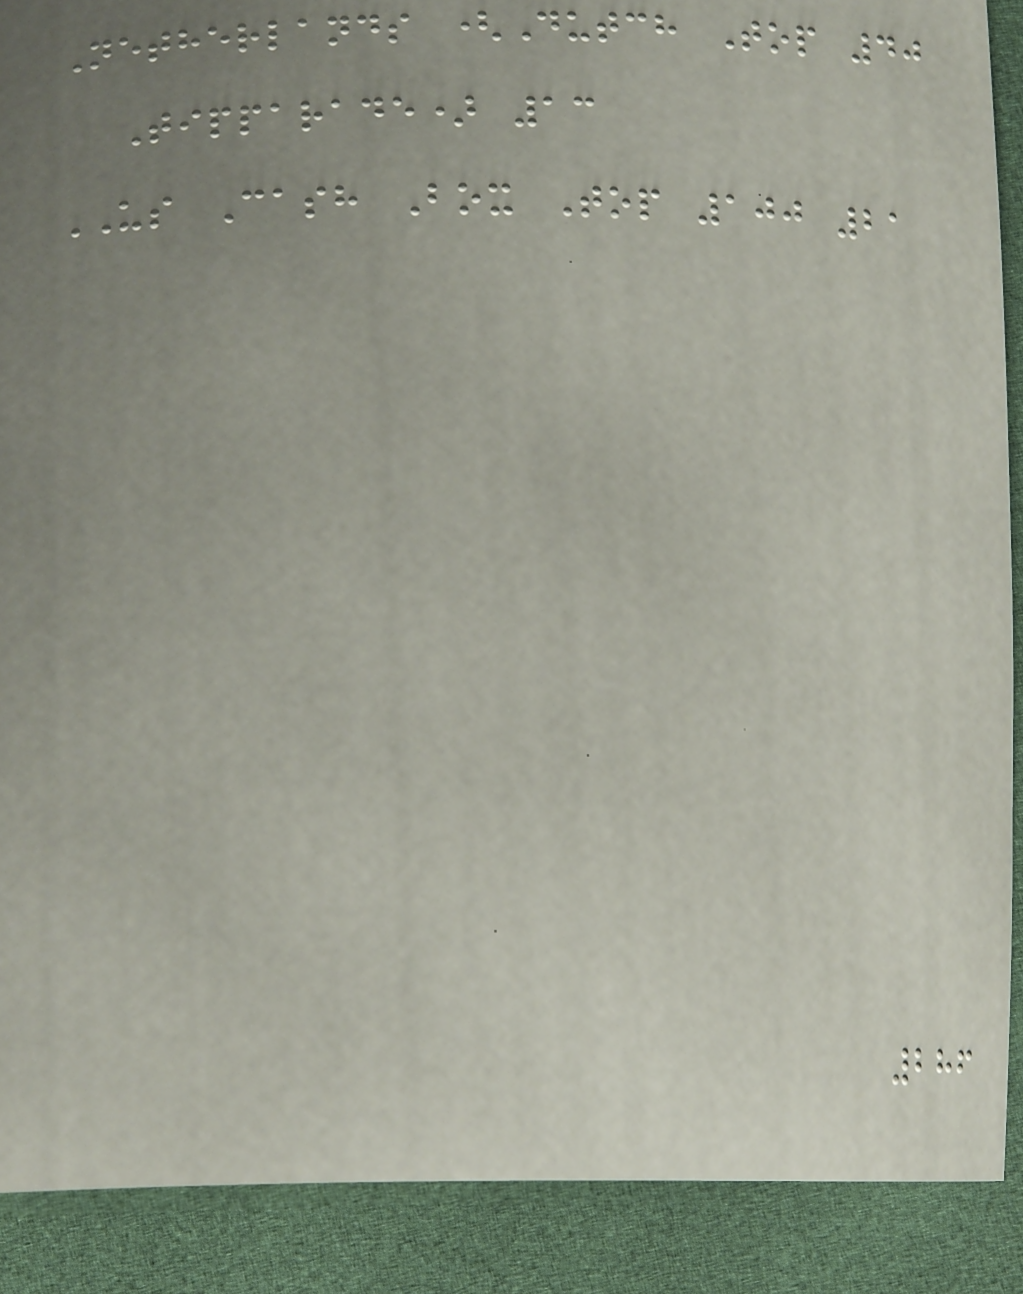Netherlands (Dutch Top 40
Tipparade) 13
US Cash Box Top 100 21
286
